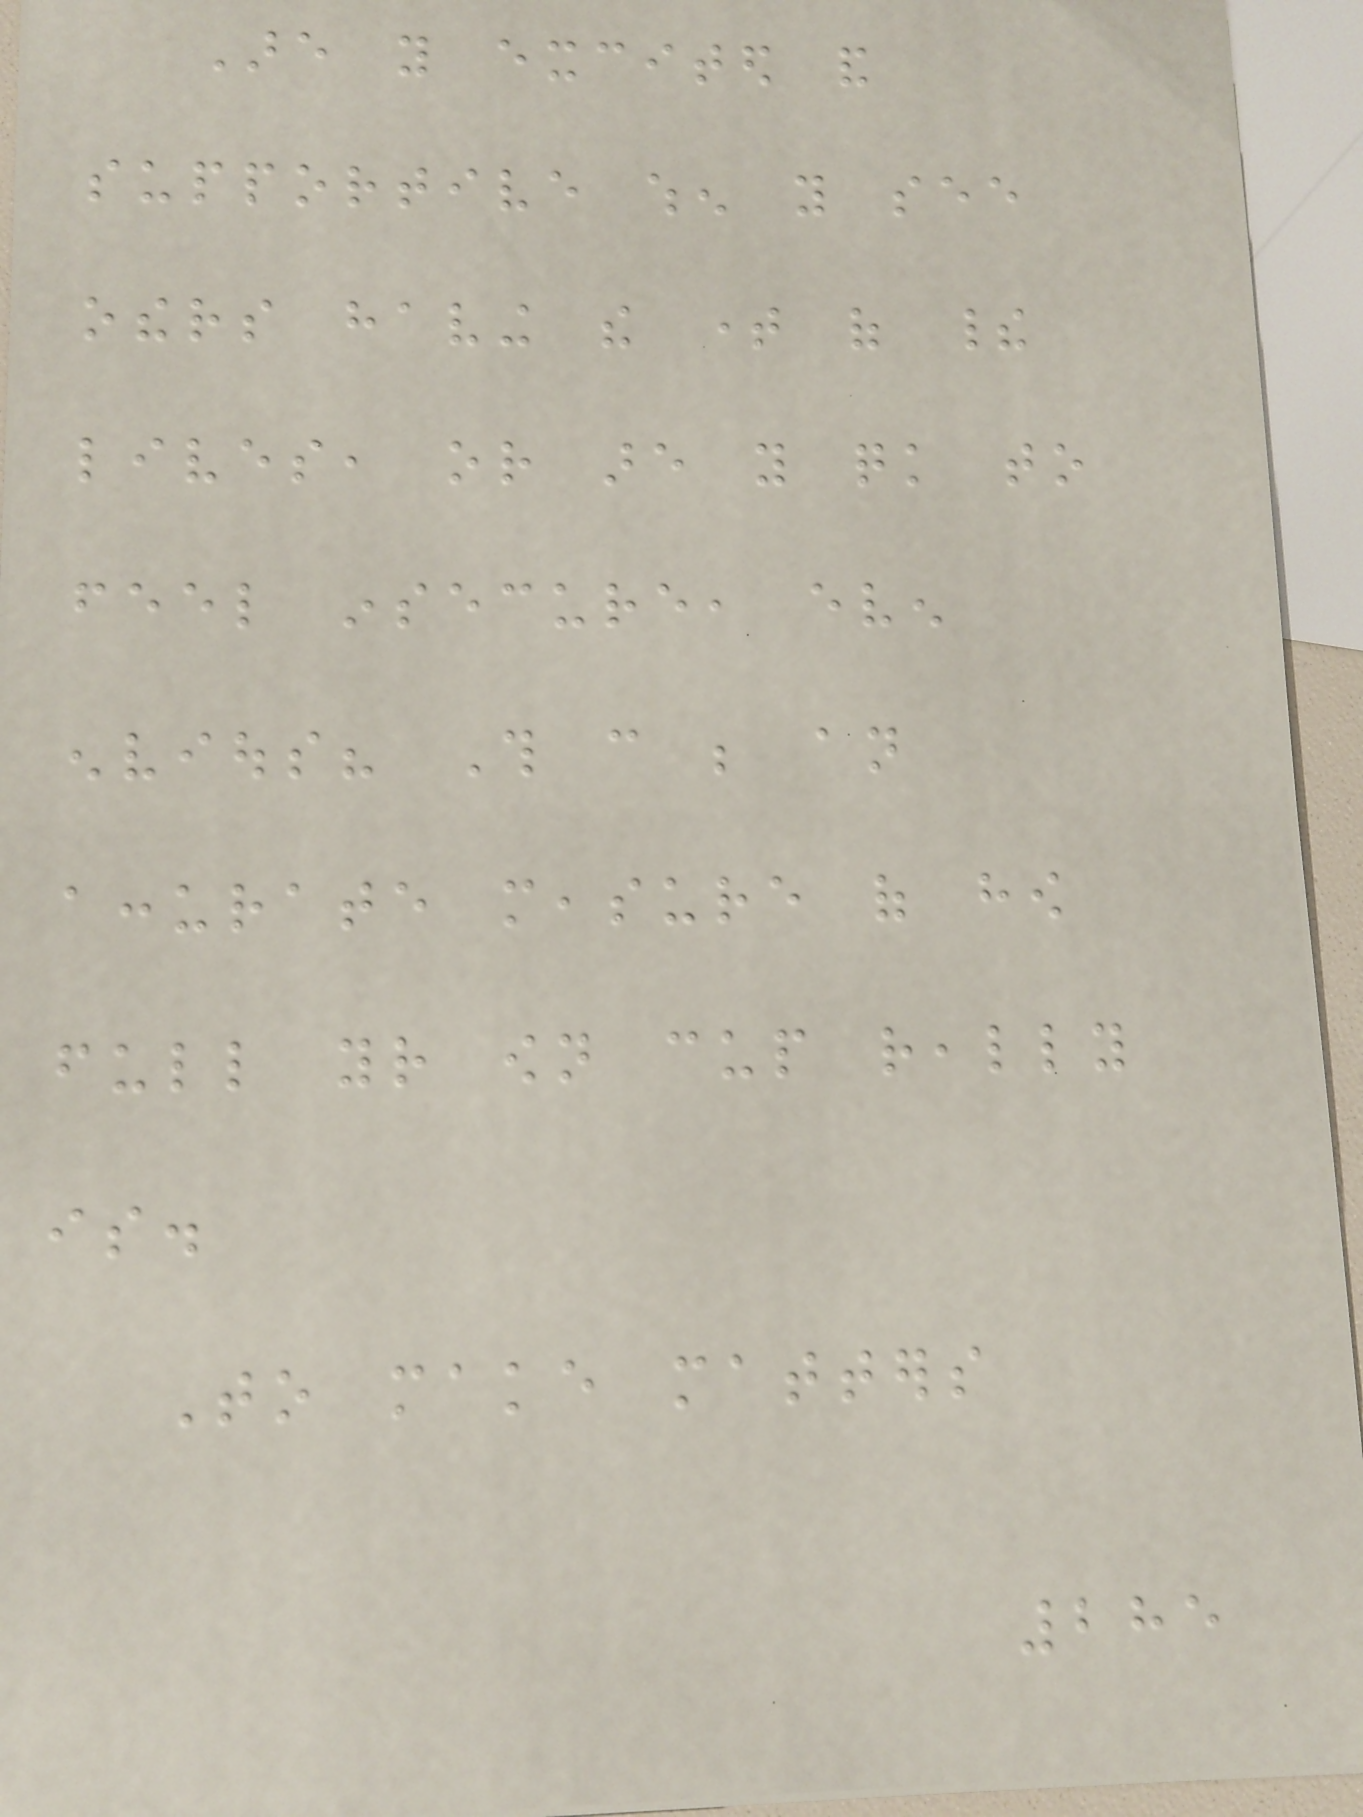Are you excited and
supportive when you see
others having the time of their
lives, or are you quick to
feel insecure, even
envious? This can be an
accurate measure of how
full your own cup really
is.
To make matters
285
